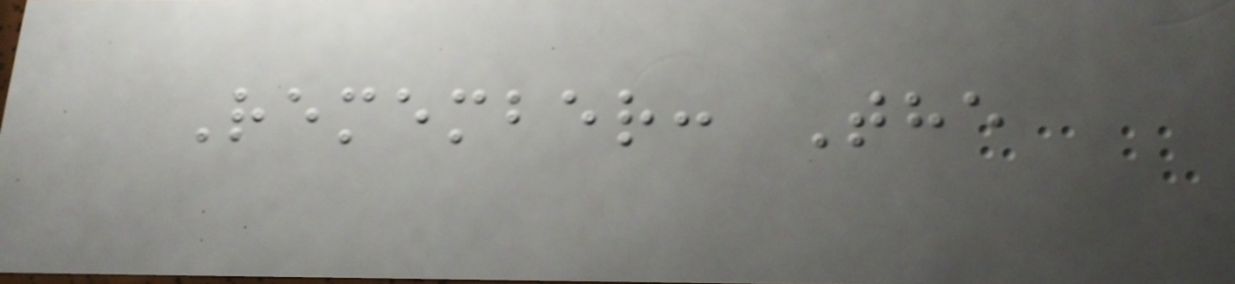Remember: The
